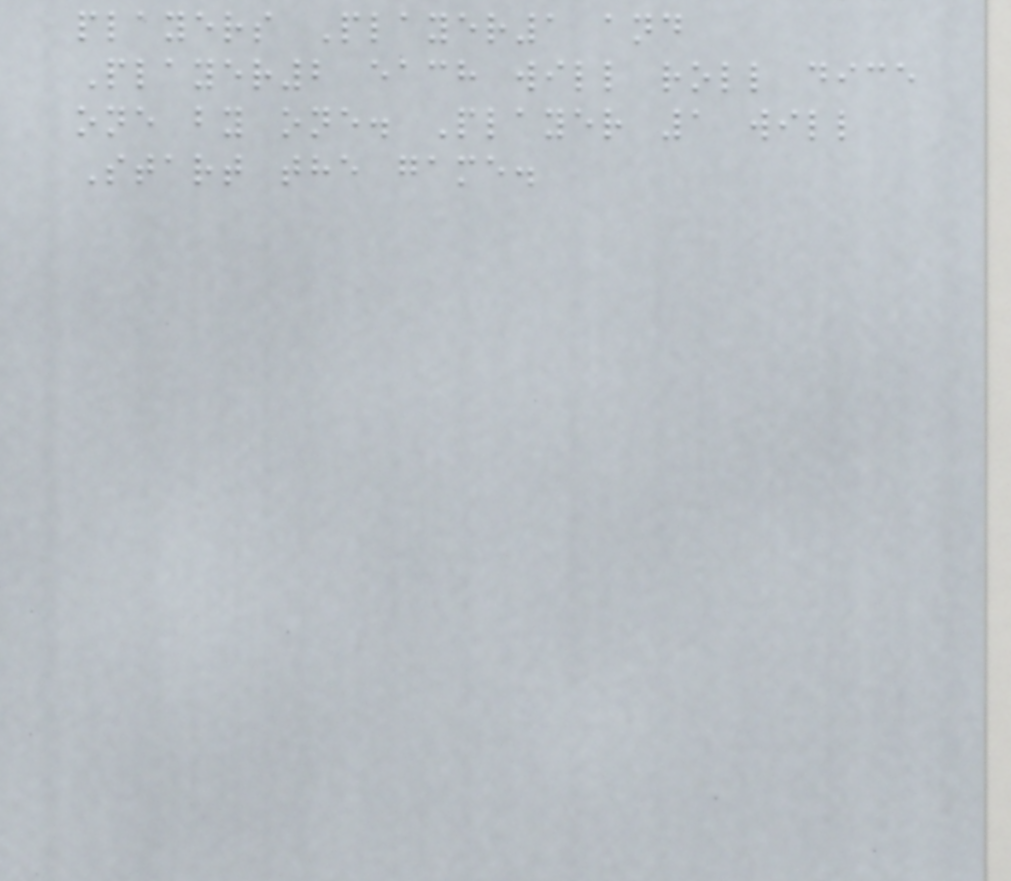players Player1 and
Player2 each will roll dice
one by one. Player 1 will
Start the game.
